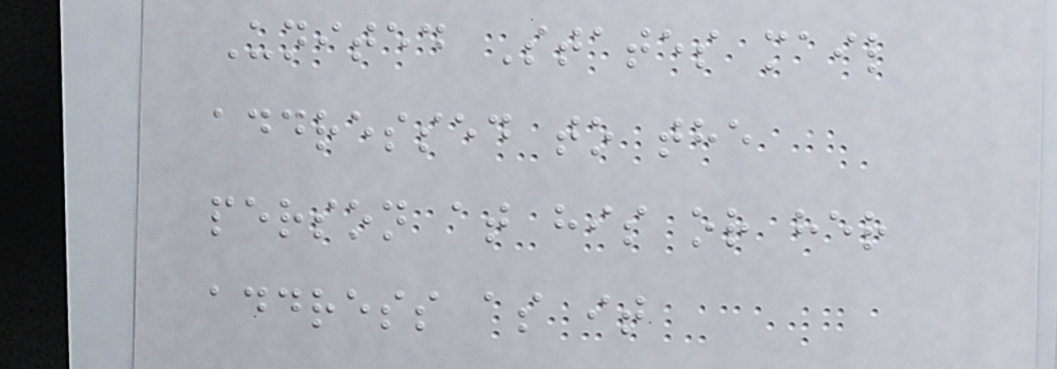United States mail
addressed to the
person at his or her
address as it
